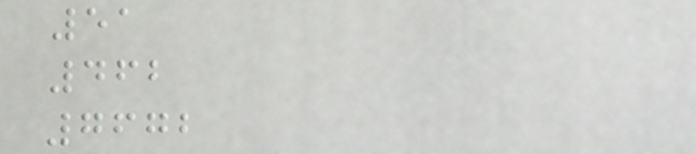51
462
7672
